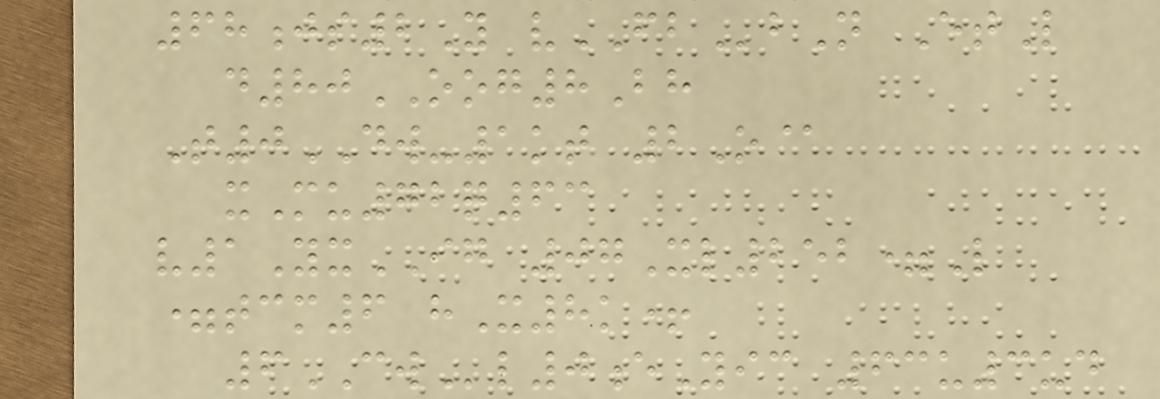68js2Y vFBbN EtL
d80OOG8Bh
T0DW-1kt 2O@
xMu72q63
v1YxIG 07Xl252=L
=tcm6 hX8k+
6CWl0eYic 63u3ud
